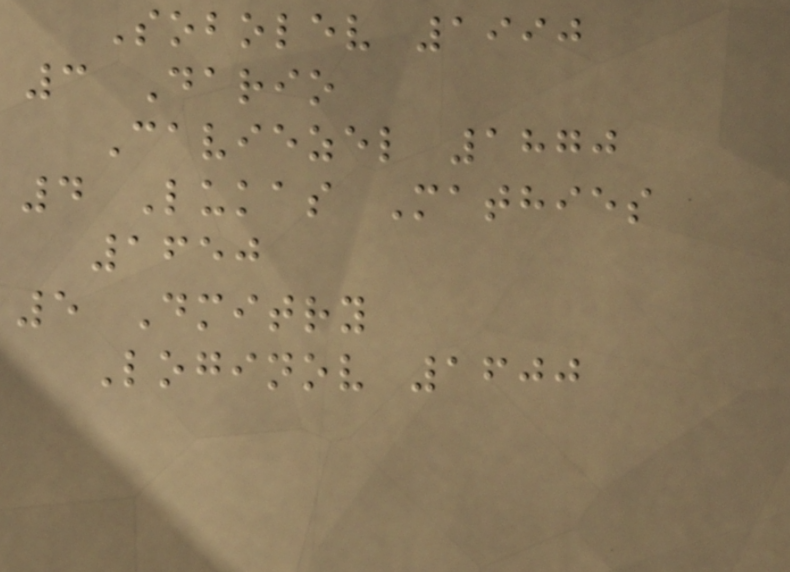Sobolev 1990
3 Dario
Caviezel 1870
4 Lukas Mathies
1650
5 Dmitry
Loginov 1600
